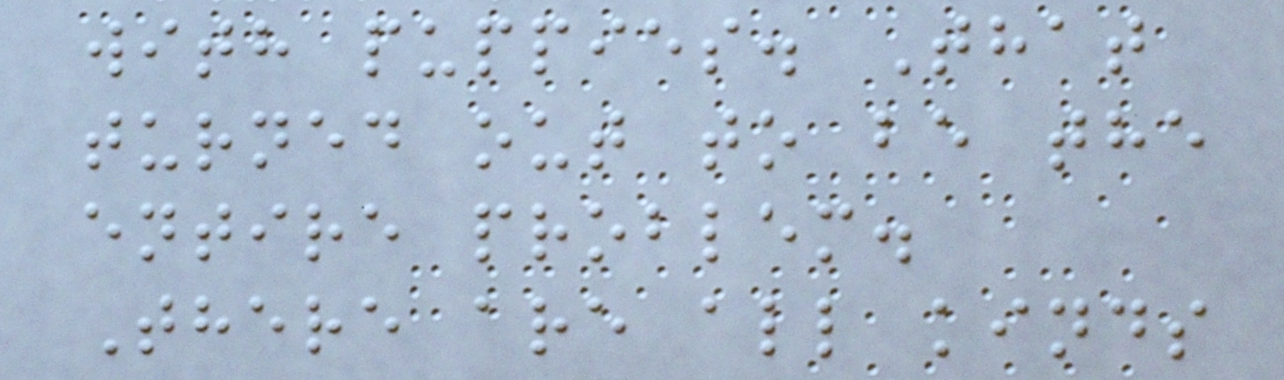with puppies. That
turned out to be the
entire problem.
There are all kinds
